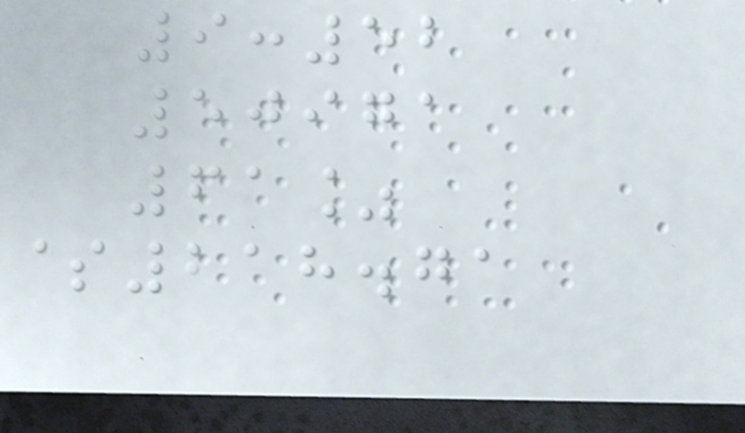9:52
50971
61%
$218.71
